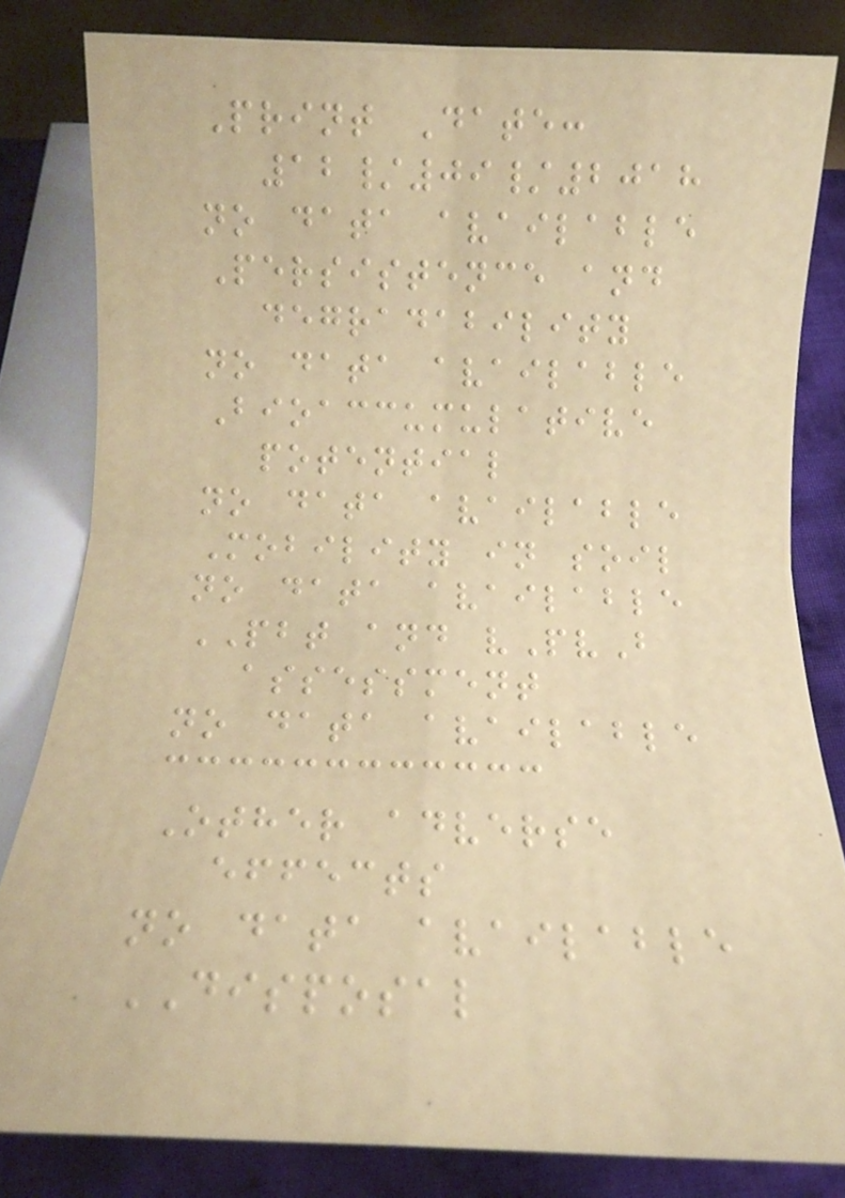Print Date:
12/09/2018
no data available
Persistence and
degradability
no data available
Bioaccumulative
potential
no data available
Mobility in soil
no data available
PBT and vPvB
assessment
no data available
Other adverse
effects
no data available
DISPOSAL
